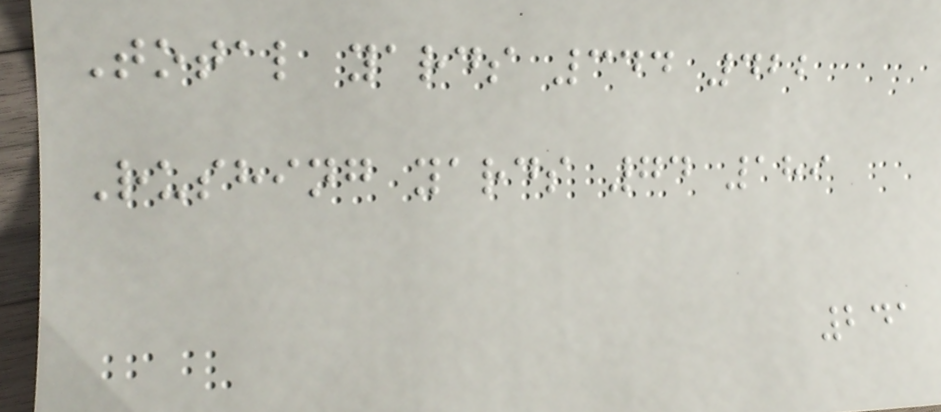Total yards 344 422
Rushing yards 74 189
241
